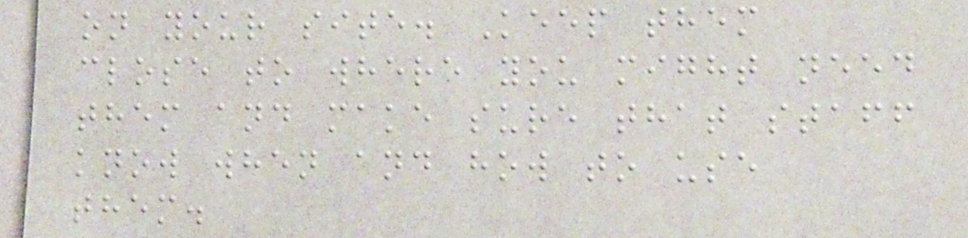on your site. Keep them
close to where you might need
them and make sure that staff
know when and how to use
them.
